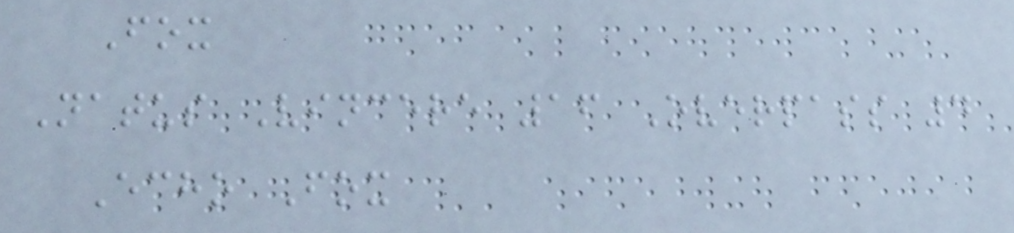Fox
Natus Vincere 16 Overpass 4
Echo Fox
